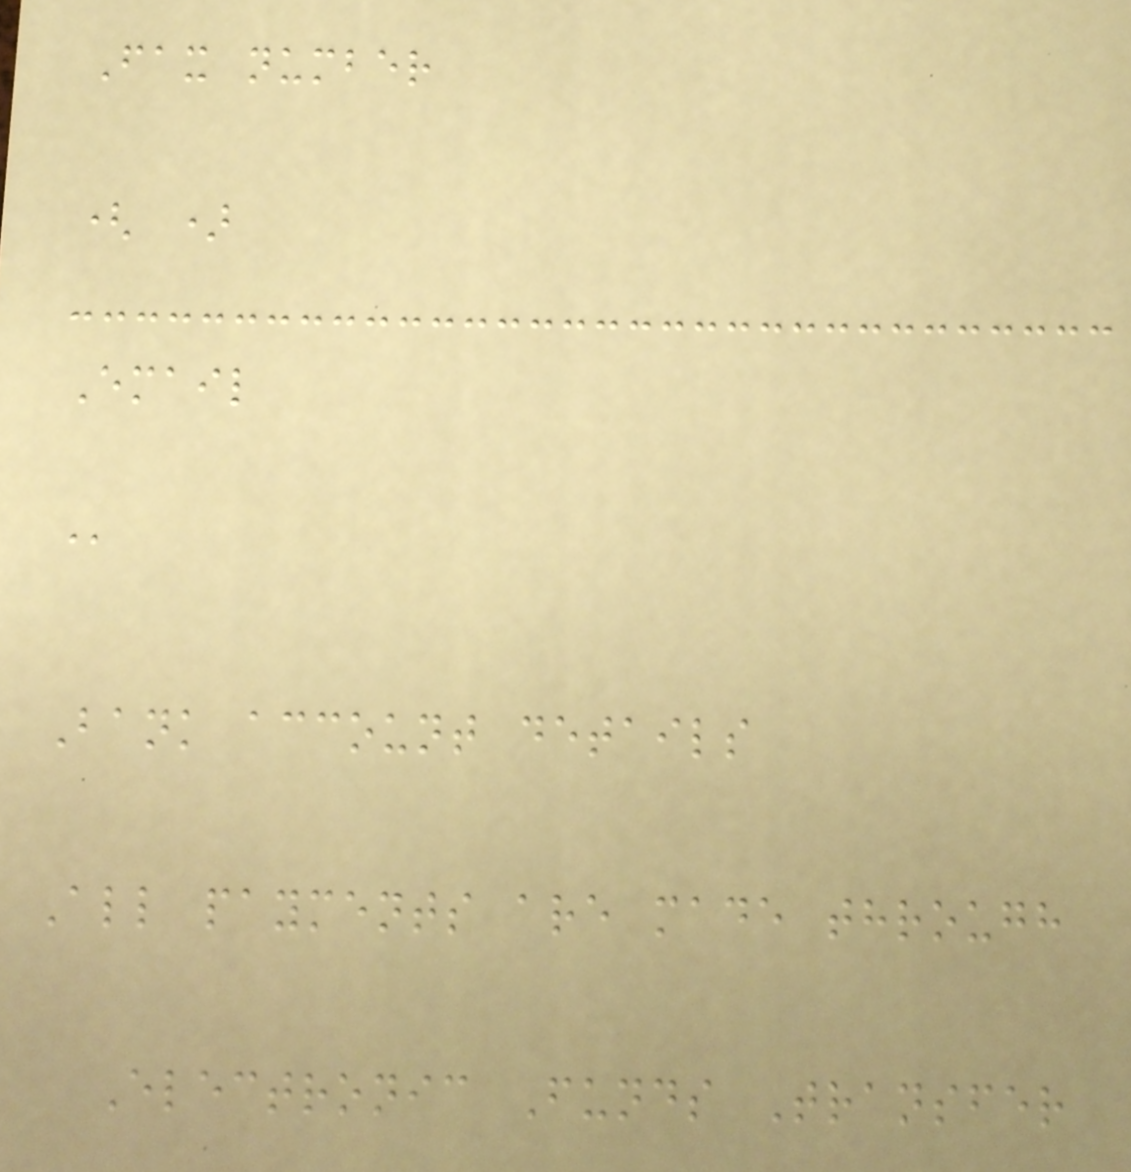Fax number
( )
Email
@
Bank account details
All payments are made through
Electronic Funds Transfer
